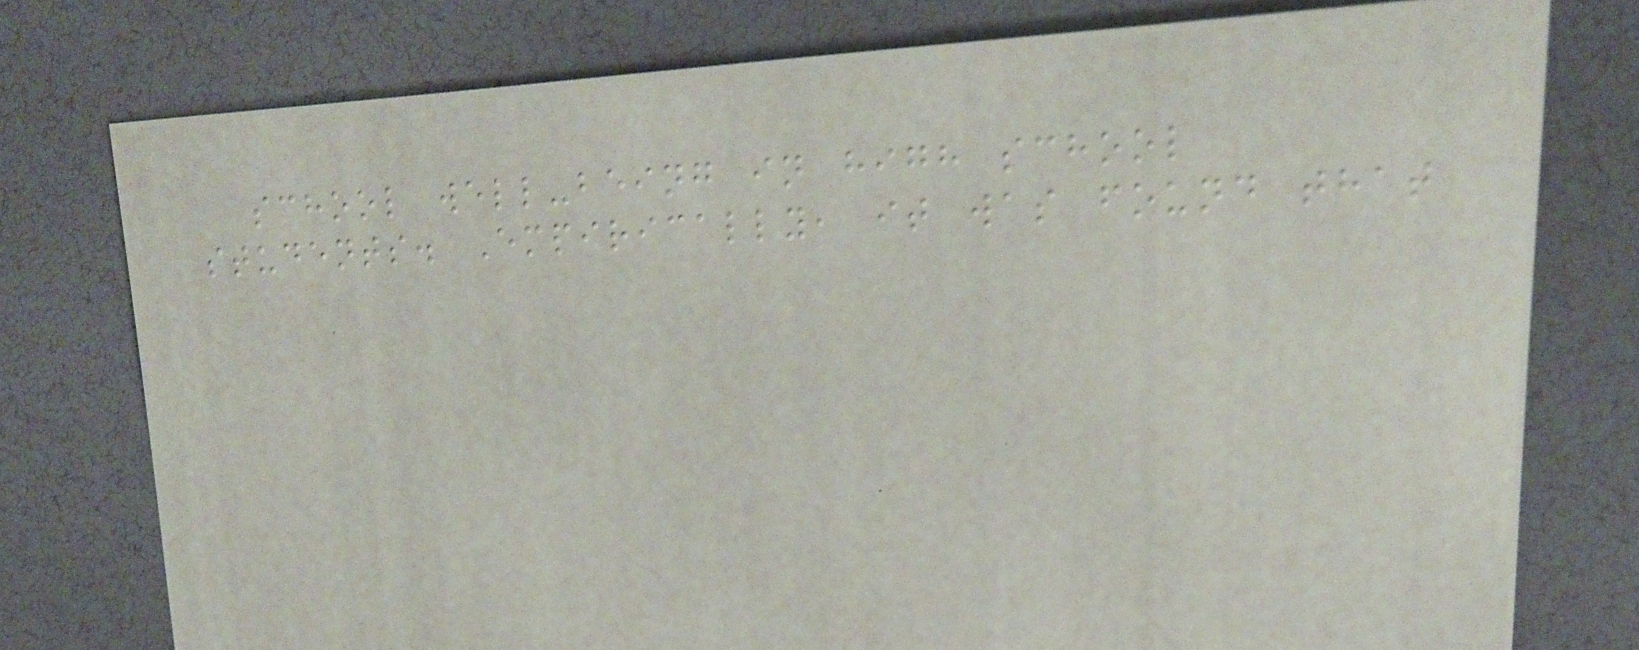school well-being in high school
students. Empirically, it was found that
